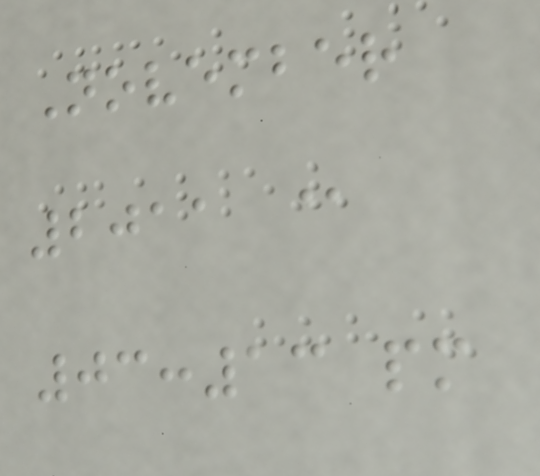November
2011 @
03:13 pm
